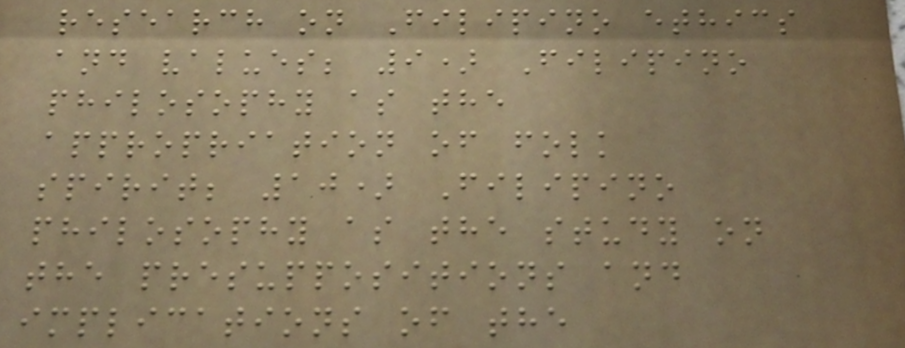research on Filipino ethics
and values; 9) Filipino
philosophy as the
appropriation of folk
spirit; 10) Filipino
philosophy as the study on
the presuppositions and
implications of the
